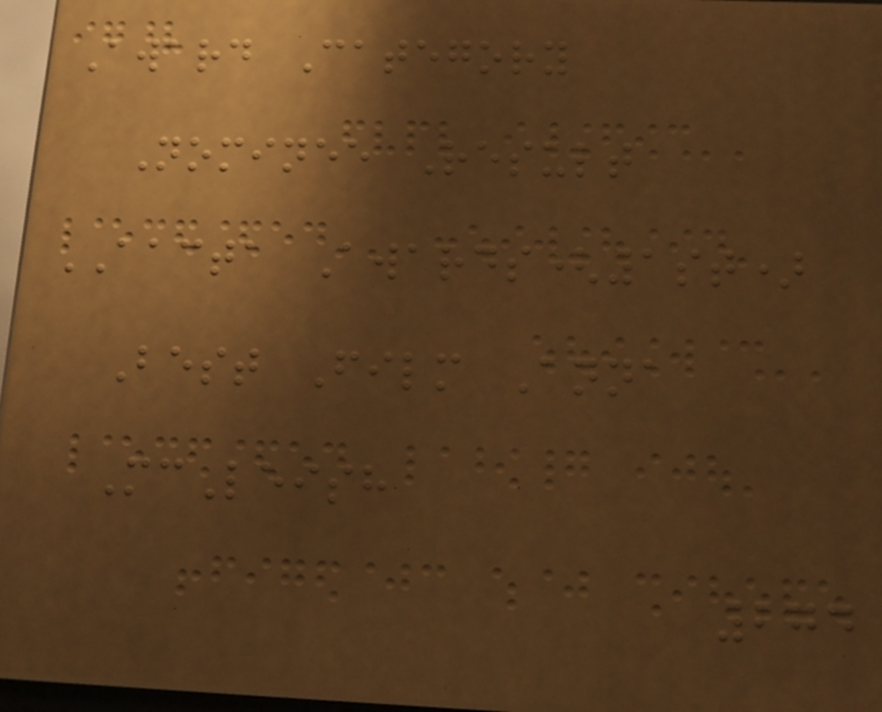Award Category
Nominee Result
AACTA Awards(1st)
Best Film Anna
McLeish
274
